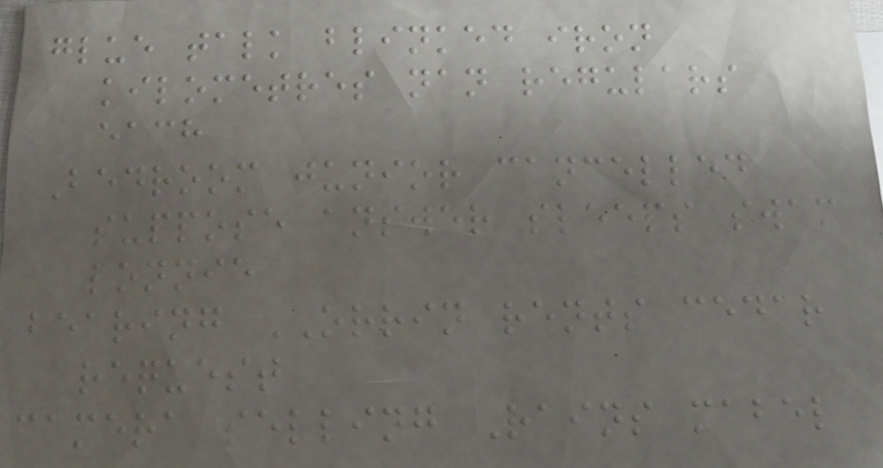glue talk blinked iron
kilometres nan regulars
each
Bedroom junior cancelled
suppose answer sleeps swam
lonnie
bearing ORRIN rents cedar
request
camera selling Rains mabel
